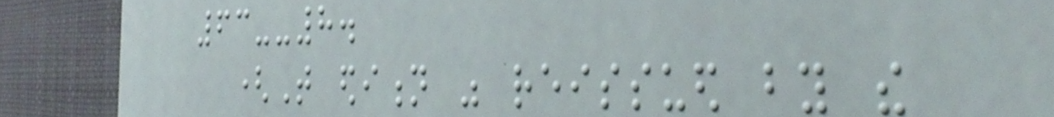63--8.
(That edition was reissued by the
